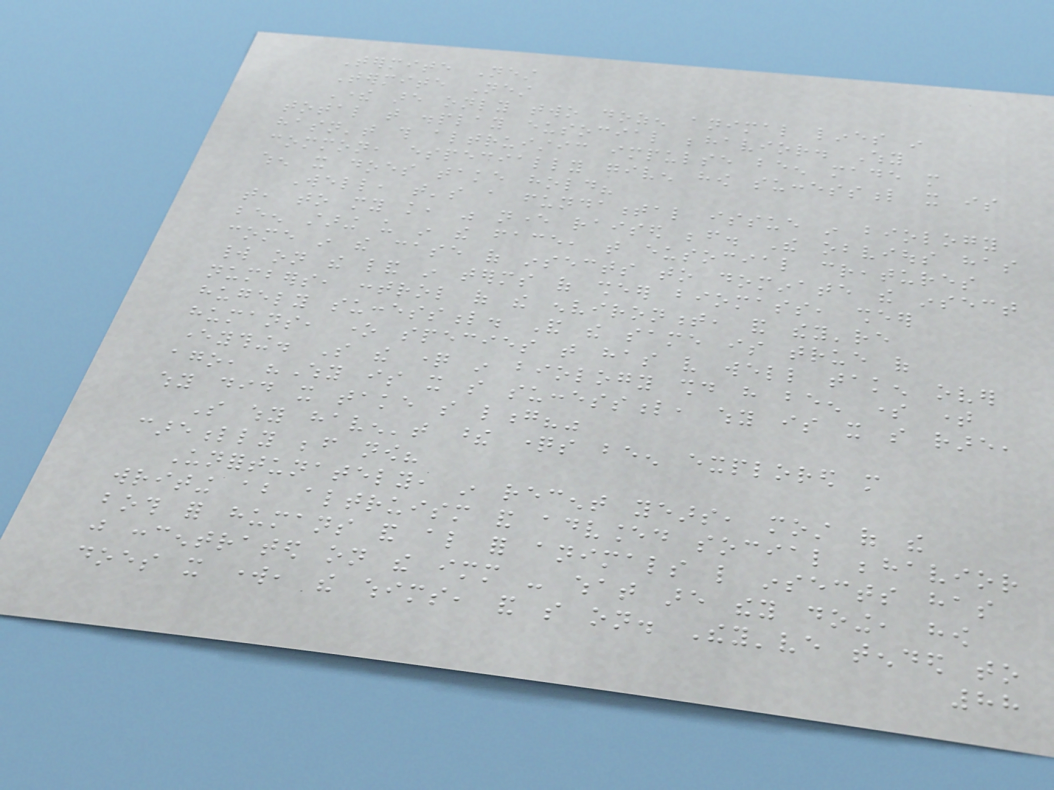Termite Nest
Termite Nest
There are only two dozen animal lines in
total that display eusocial behavior. Why
hasn't this altruistic impulse been made more
common, especially given how successful it is
when it does take hold?
Well, that's a fundamental issue in biology
that, to my knowledge, was never raised before. The obvious has
been staring us in the face, that eusocial creatures
come in the case of insects to dominate the insect
world on the land in terms of sheer biomass, sheer
numbers, control of the environment, and they're
hugely successful. And the same is true of
humans, one species that has very well taken over
everything. So the question in biology should have been some time
ago, "Why is it so successful, why is it so rare,
why did it take so long?"
So why haven't these questions been explored more
carefully before now?
Unfortunately, in recent years, most of the
writing about altruism and advanced social behavior
both for humans and also for animals like insects has
just concentrated on the immediate - what are they doing, how
does it work, the whims, and so on. They've tended to
88
